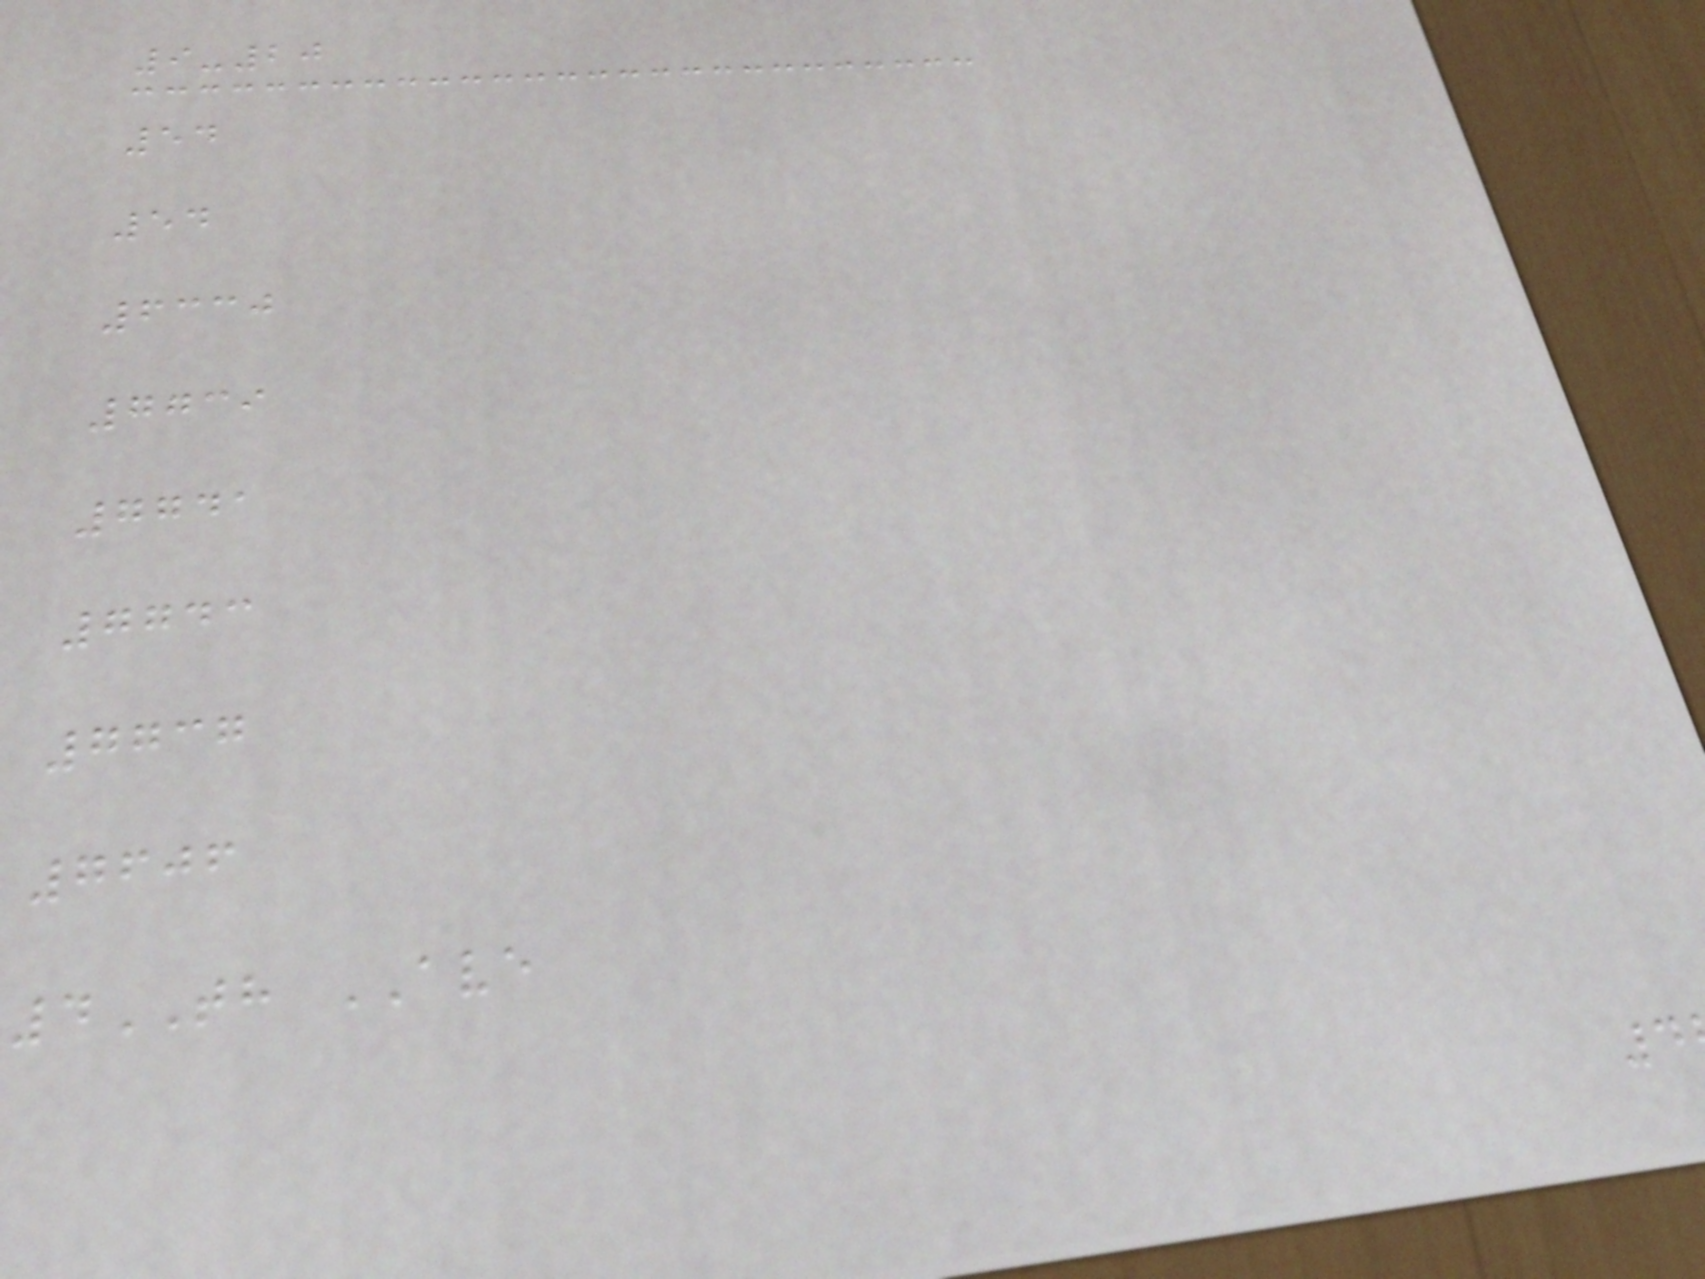9-20
54
54
6330
7739
7741
7743
7737
7606
4TH AVE
